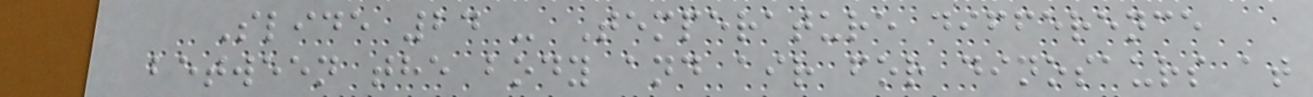Slide 24 - Temperature difference
between the body and air for dinosaurs at
